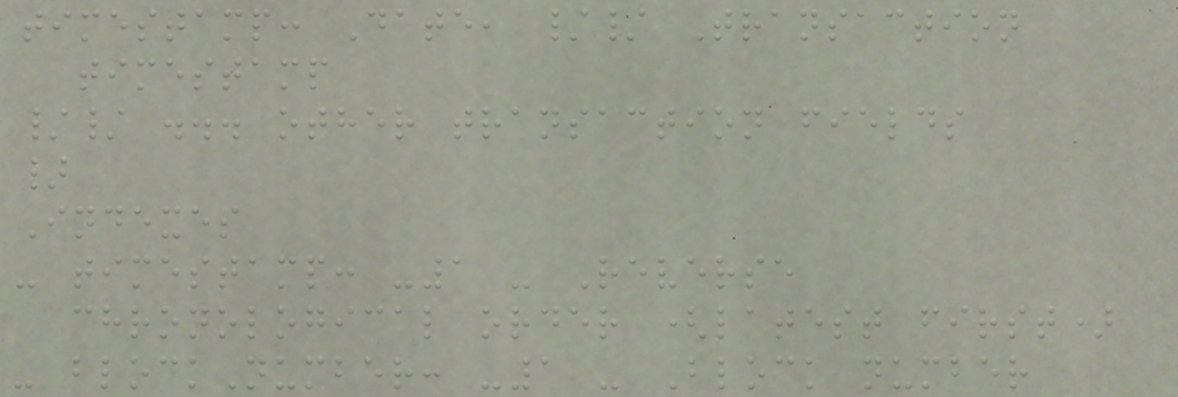timestamp: Date, // Transaction
timestamp
// ... other transaction fields
}
Indexes
- timestamp: -1 - Reverse
chronological order (latest first)
- blockNumber: -1 - Block number
